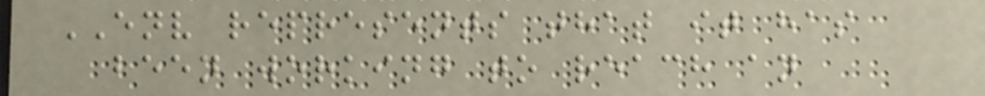ENV represents that it has
been working to reach an
